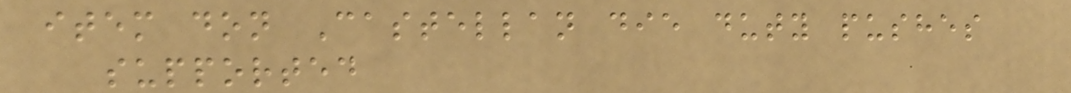item don Castellan die duty pushes
supported
